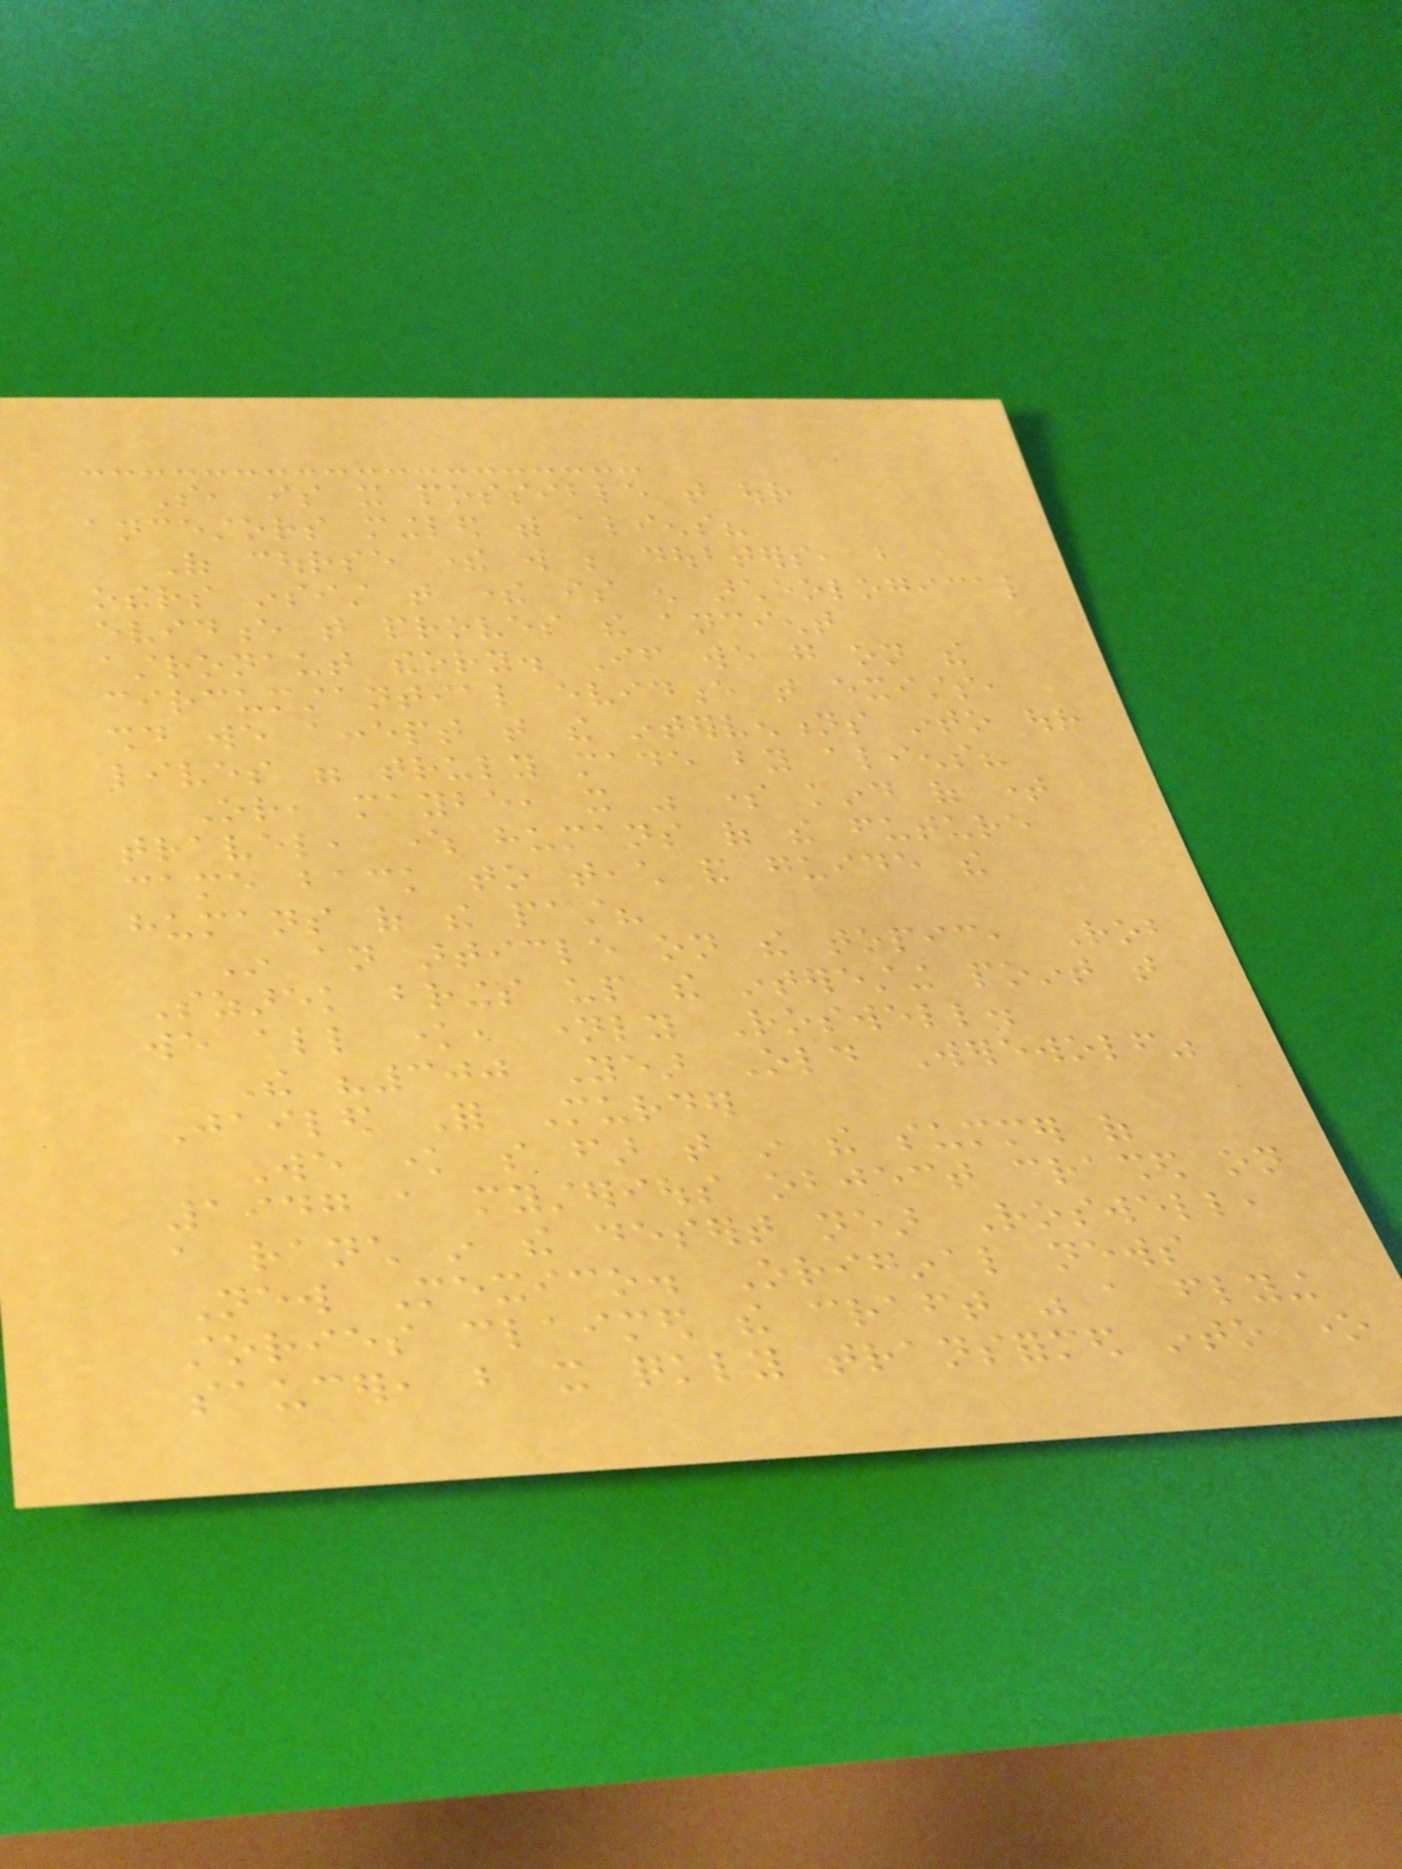So, is it possible that our
ancestors mingled with aliens?
Of course there will be doubters, but
others insist that there is enough archeological
evidence that proves the ancient
astronaut theory. If we go on the
circumstantial evidence that exists,
should we accept that the interventions into our
lives were truly made by aliens?
Or, maybe, it was some kind of time
travel, where humans of the future
came back to teach and guide the
humans of the past?
In an article on the topic, Rob
Szarek brings up the interesting point that
we all know, namely Roswell.
The "300 Year Old Werewolf"
Jailed For Murder
We know so far that in the summer of
1947 a mysterious object crashed on
a ranch in the desert near Roswell,
New Mexico. Original news
stories claimed the craft was a flying
saucer, but it quickly transformed into one
